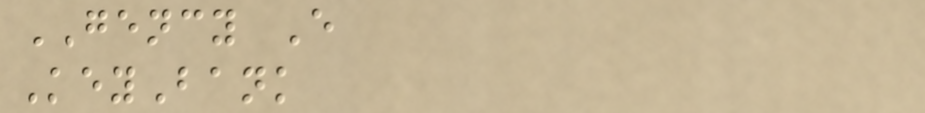GENCY E
KeyBank
